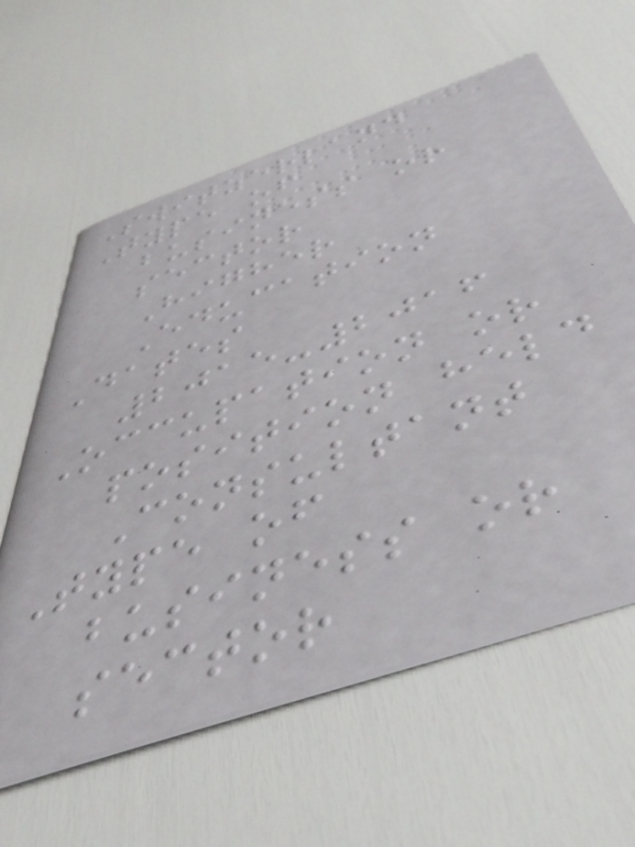Switzerland
Type of
business or
sector
Higher
Education
Dates
2015-2016
Occupation or
position held
Consultant
Type of
business or
sector
